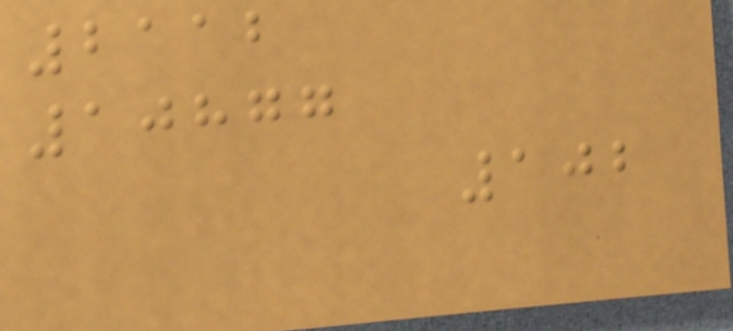2112
10877
102
